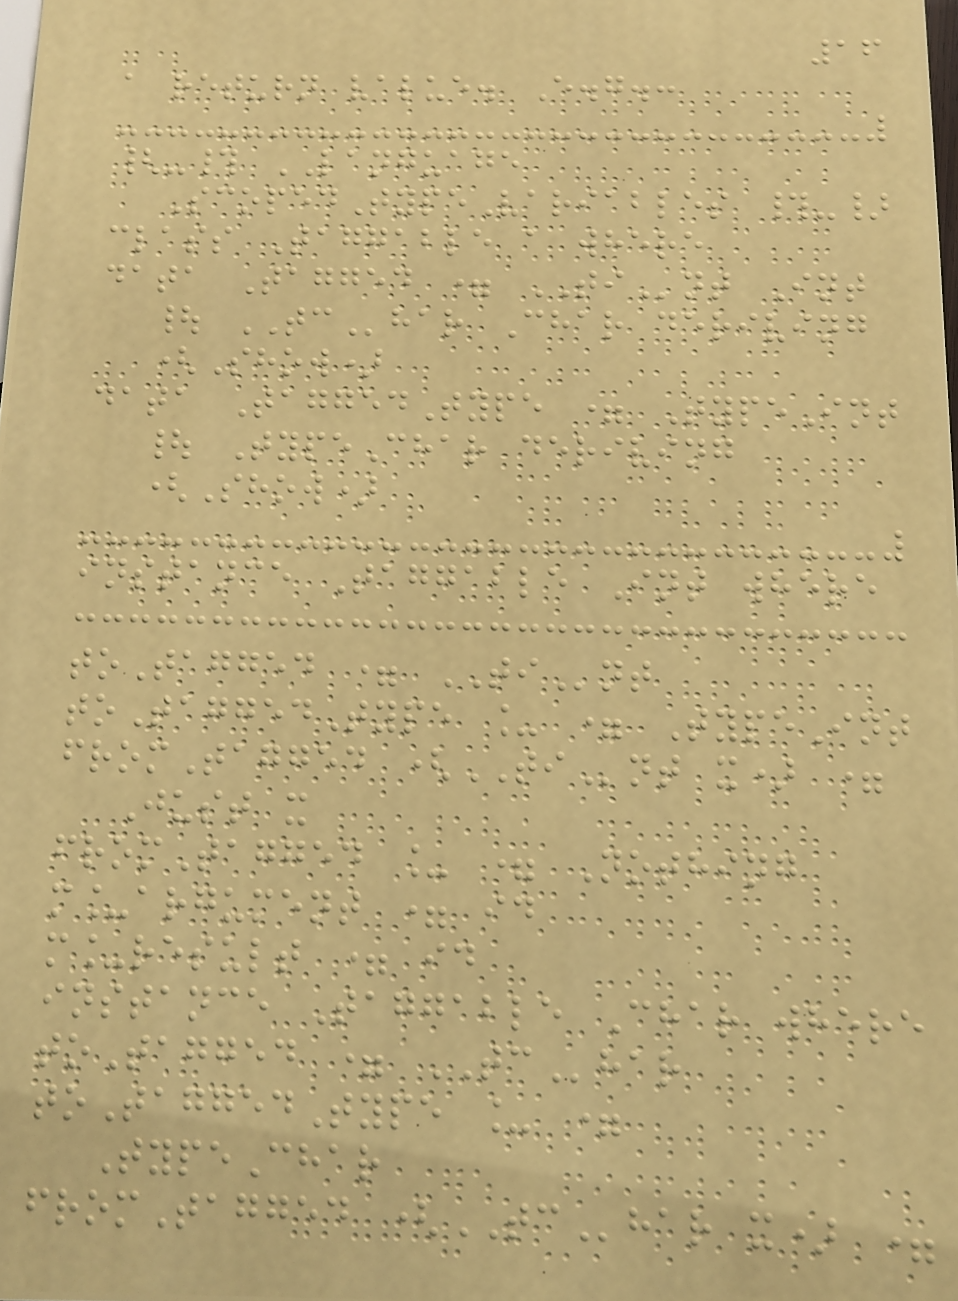16
a return value. E.g.:
{-# LANGUAGE
ScopedTypeVariables #-}
class Taggable a where
data Tagged = TInt Int
| TChar Char deriving
(Show)
data TaggedType = TypeInt
| TypeChar deriving
(Show)
instance Taggable Int where
toTagged = TInt
toTaggedType _ = TypeInt
fromTagged (TInt x) =
Just x
fromTagged _ = Nothing
m_argument = id
m_result = id
instance Taggable Char where
toTagged = TChar
toTaggedType _ =
TypeChar
fromTagged (TChar x) =
